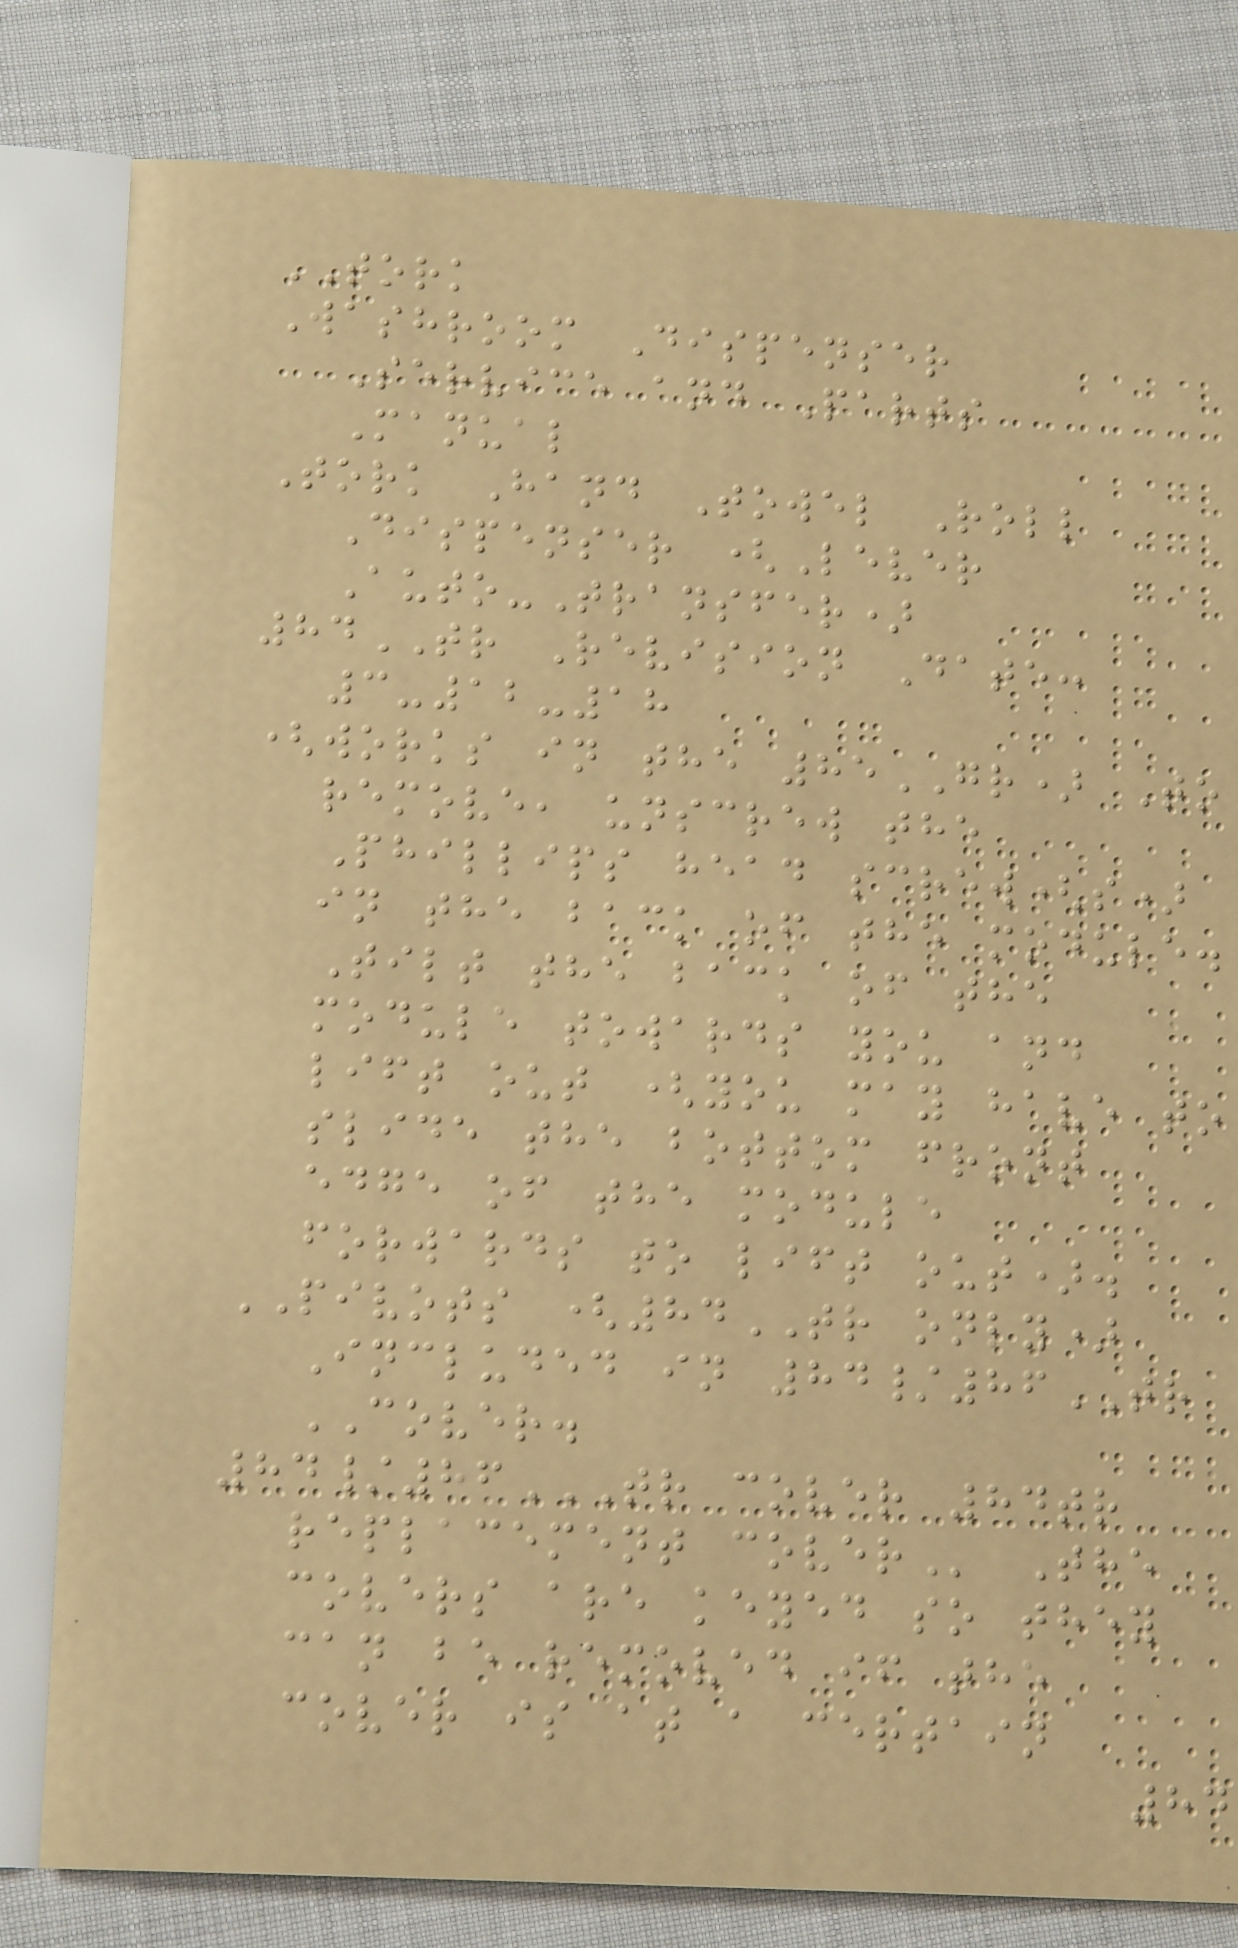TORK
Washroom Dispenser
Service and Parts
Manual
Tork Hand Towel Roll
Dispenser (Lever
Auto-Transfer)
84TR Revision Date:
3-12-18
(works in the 85GR) To
remove, unscrew the
Phillips head screw(s)
in the back of the module.
Tilt the back of the
module towards you and
lift out (you may have to
slide the bottom front
edge of the module
forwards to lift out).
PIVOTS (84TR only)
Included in 84/86TR
COVER.
84/86TR COVER 84TR
REPLACEMENT COVER The
covers are keyed so they
can be removed if the
cover is at a certain
84
